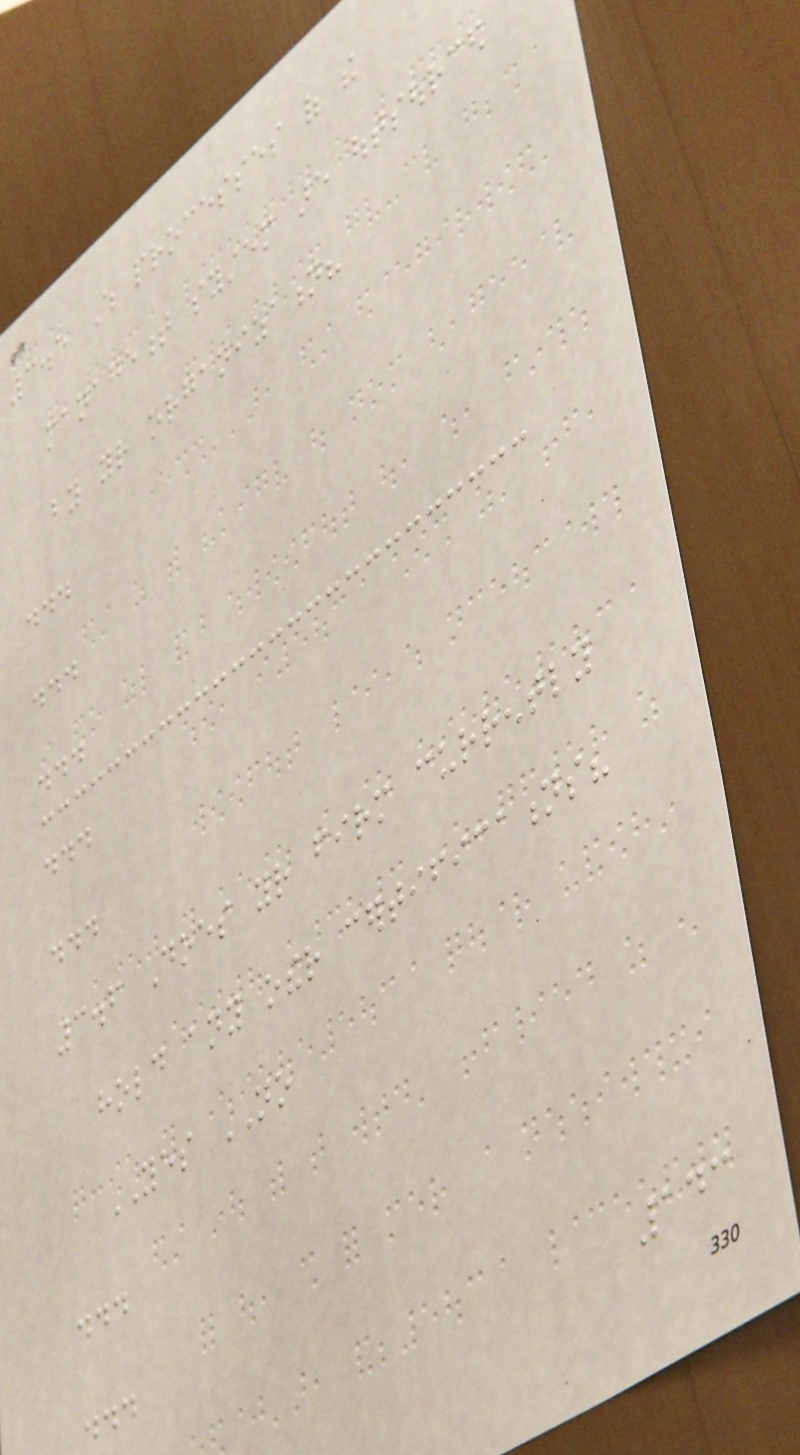3.5 Which processes of the
management system are outsourced
by your organization?
...
...
...
...
...
3.6 Does your firm currently
hold any other certifications?
YES NO
...
...
143
